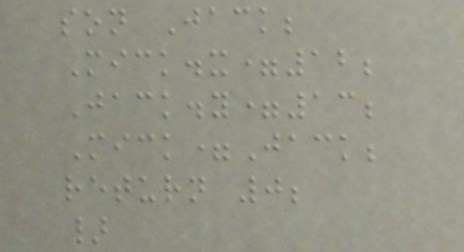son Jack;
Mick.x=12;
Jack.y=13;
Mick=Jack;
return 0;
}
